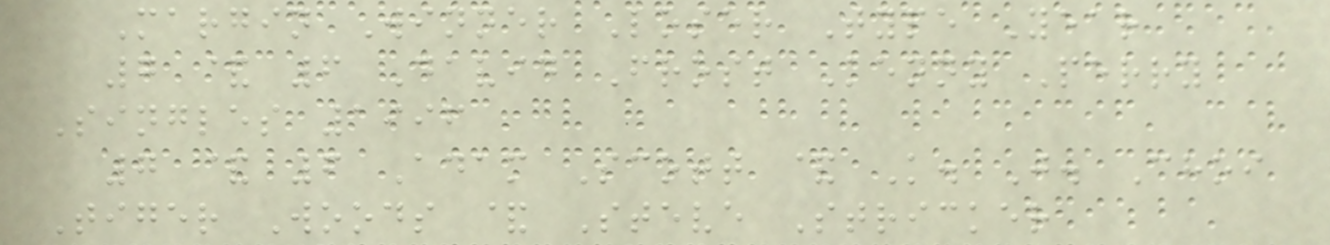Margin Winner Loser Type Year
7 & 6 David Frost Kenny Perry
Singles 1996
7 & 6 Adam Scott & K. J. Choi
Tiger Woods & Steve Stricker
